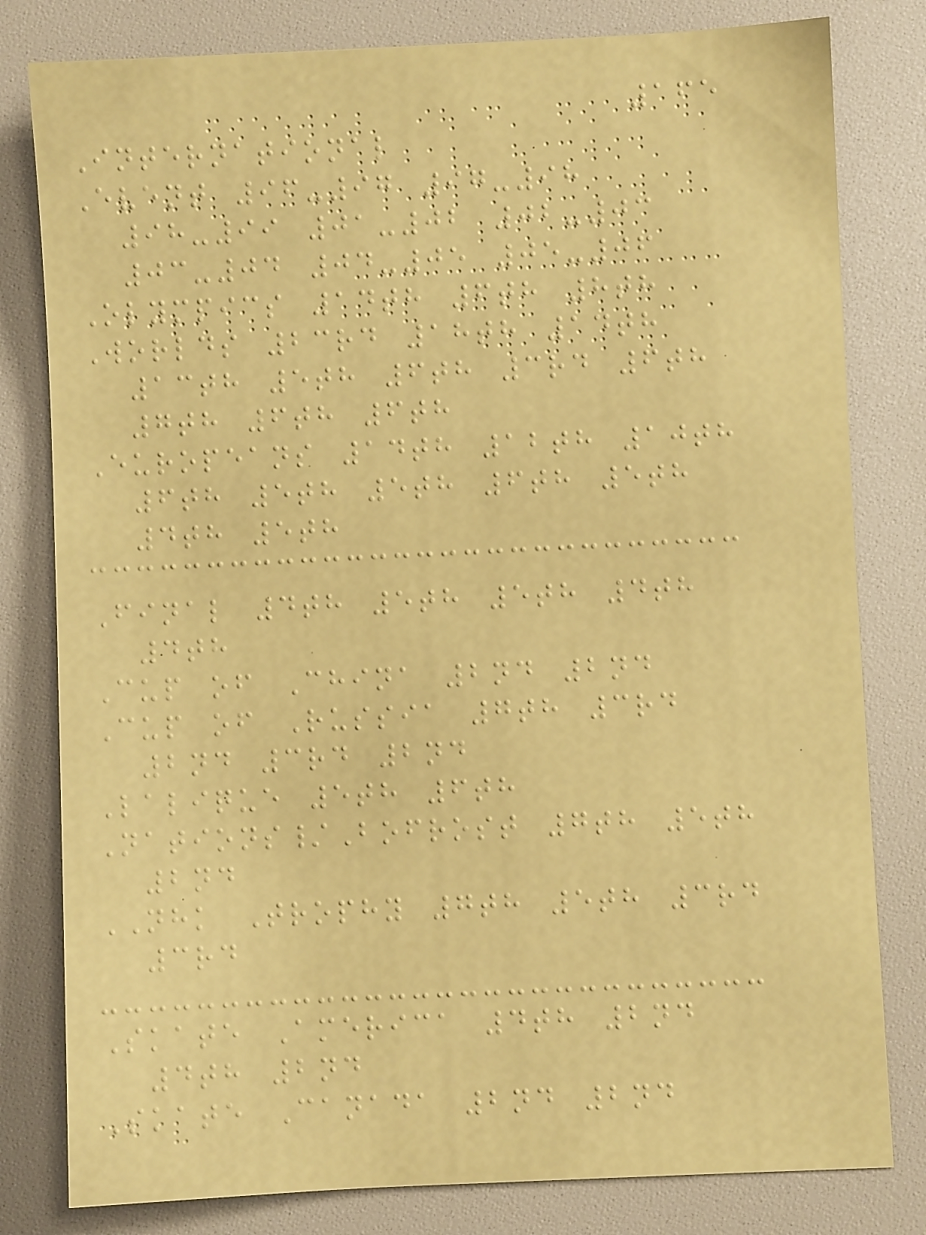165
International
Event 96-97 97-98
98-99 01-02 02-03
03-04 04-05 05-06
Olympics 14th 6th 8th
Worlds 23rd 18th 14th
13th 5th 6th 3rd 6th
7th 6th 6th
Europeans 14th 12th 10th
6th 5th 5th 6th 5th
4th 5th
Final 4th 5th 5th 4th
4th
Cup of China 2nd 2nd
Cup of Russia 7th 3rd
2nd 3rd 2nd
Lalique 5th 6th
Nations/Bofrost 7th 5th
2nd
NHK Trophy 7th 5th 3rd
3rd
Skate America 4th 2nd
4th 2nd
Skate Canada 2nd 2nd
